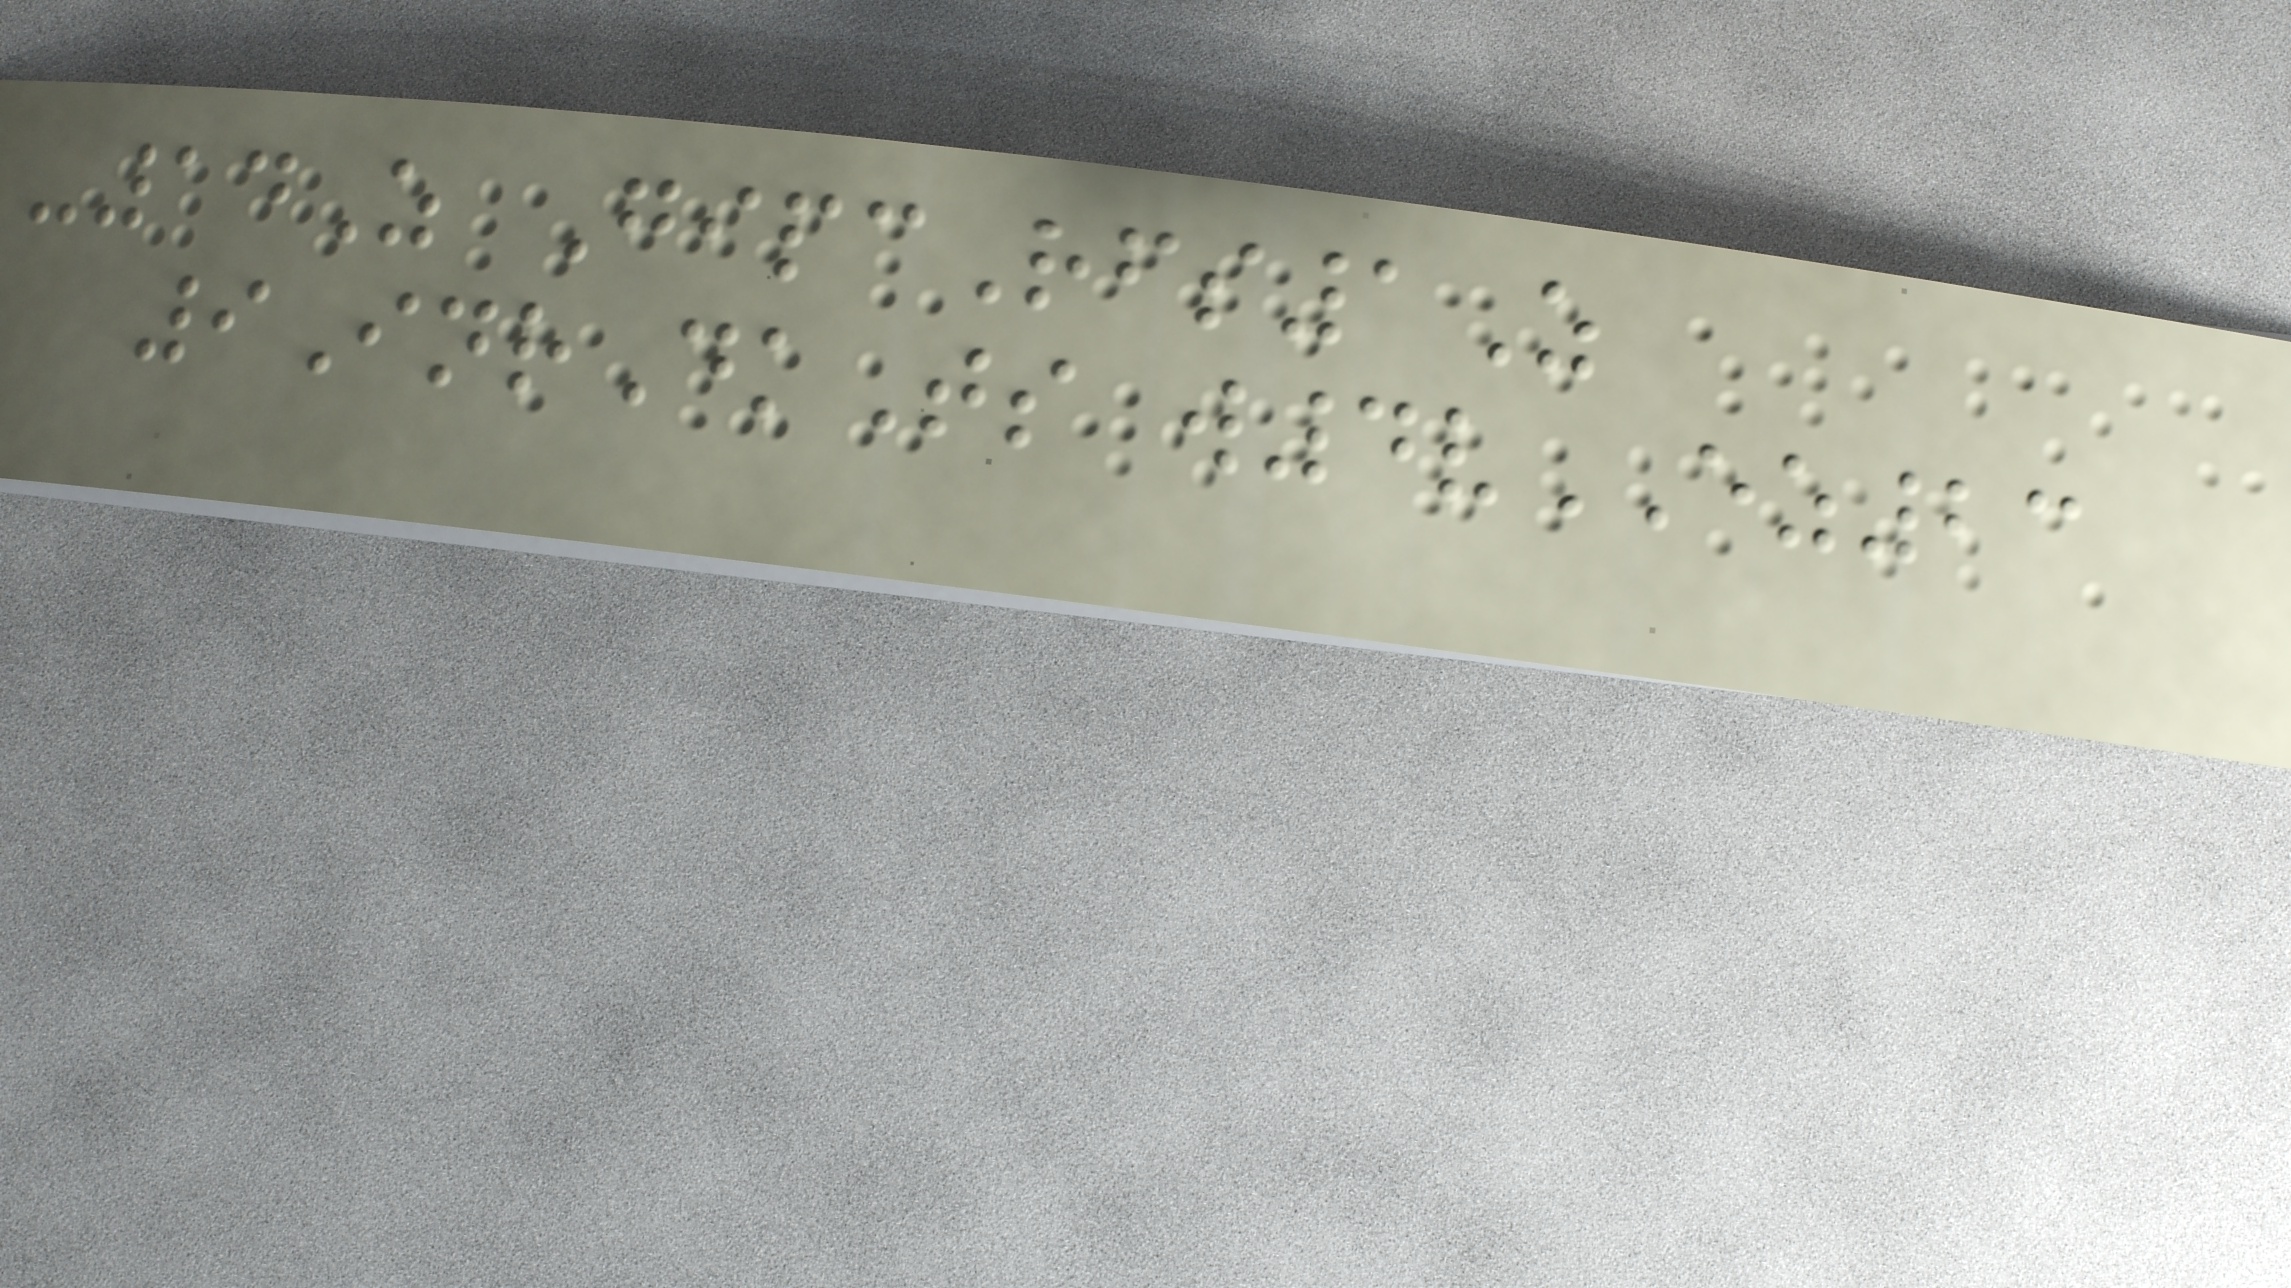-14Z GipcRfs1Z
9InrDkTs w4vEZ23
